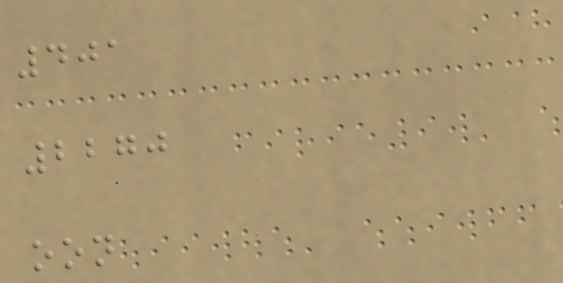401
2270
oon
